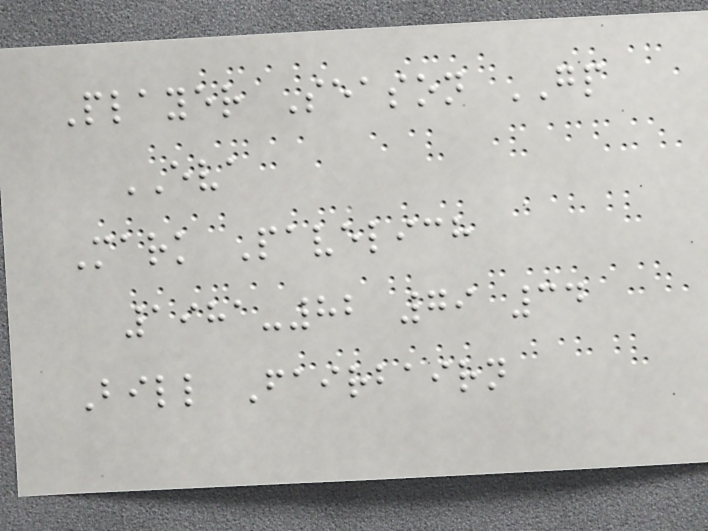Player Season GP
EVA
Mark Pavelich
1981-82 79 34
Bill Fairbairn
